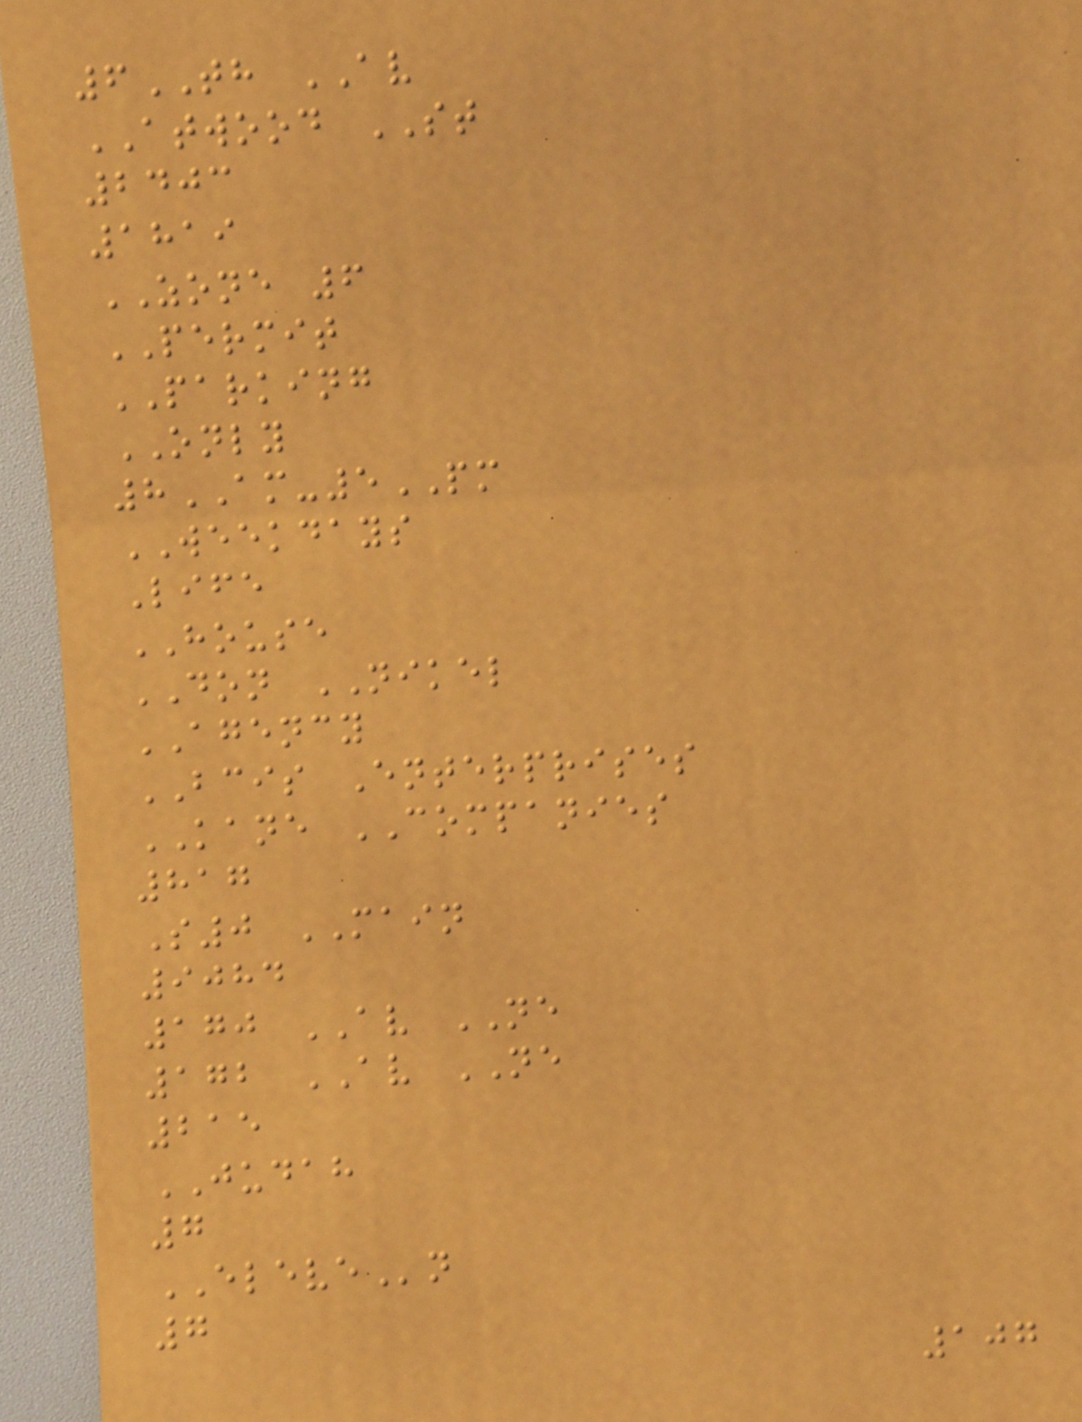6TH AV
ATWOOD ST
2403
1819
ZONE 6
PERMIT
PARKING
ONLY
8AM-5PM
WEEKDAYS
Life
HOUSE
DON NIKEL
AGENCY
BCIS Enterprises
KANE COMPANIES
817
S0 MAIN
9084
170 AV NE
172 AV NE
215
JUDAH
7
ELEVEn
7
107
